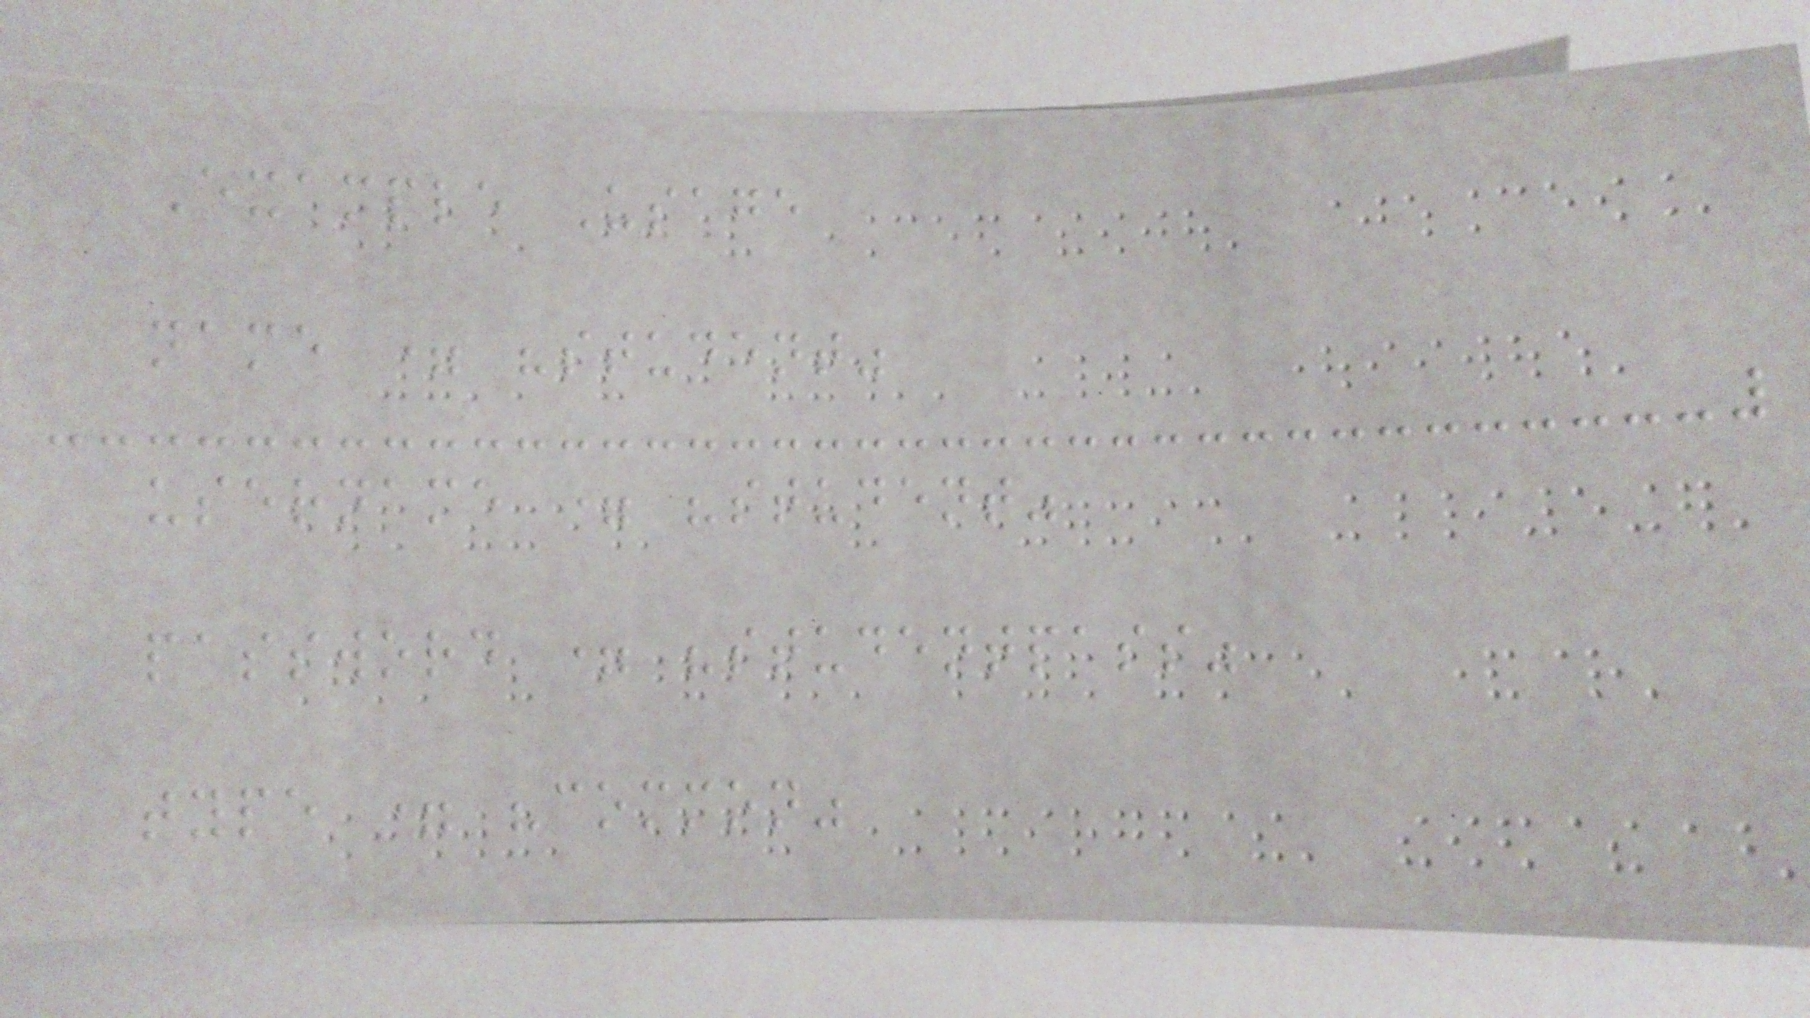Example Usage
name = "student"
username = "student"
password = "studentpass"
type = "common"
